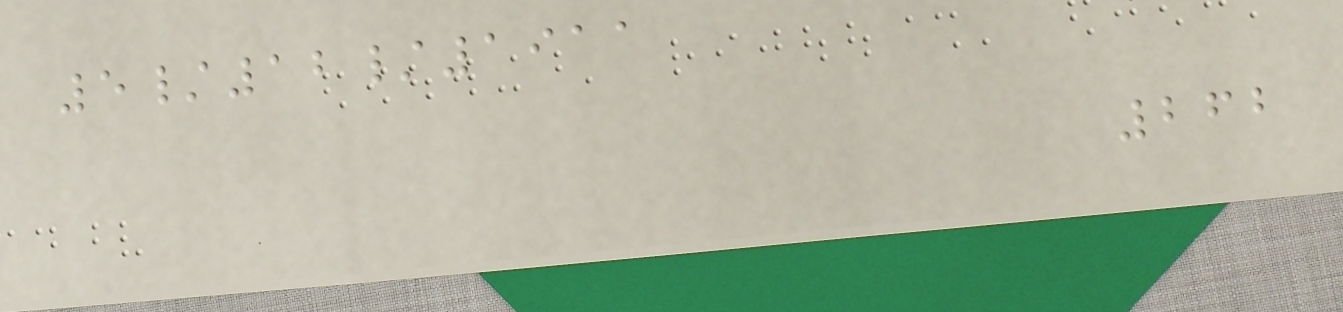5/12/1911
262
